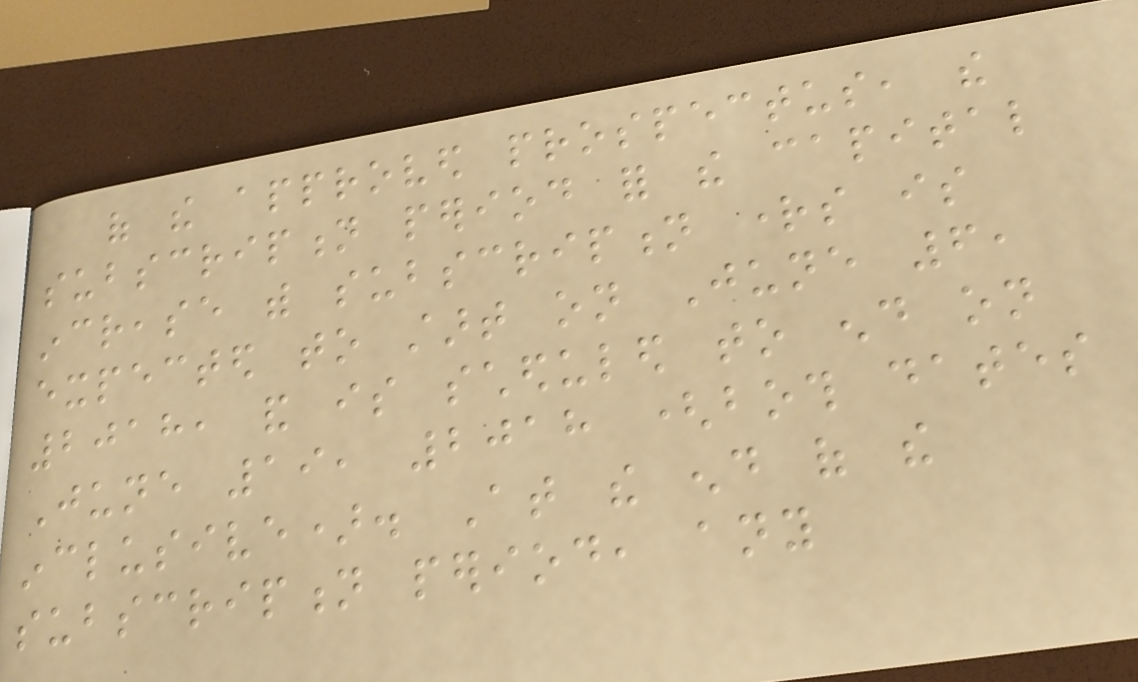of the approved prospectus, the
subscription period for the capital
increase with subscription rights is
expected to start on June 6,
2018, and is scheduled to end on
June 19, 2018 (both dates
inclusive). At the end of the
subscription period, any
